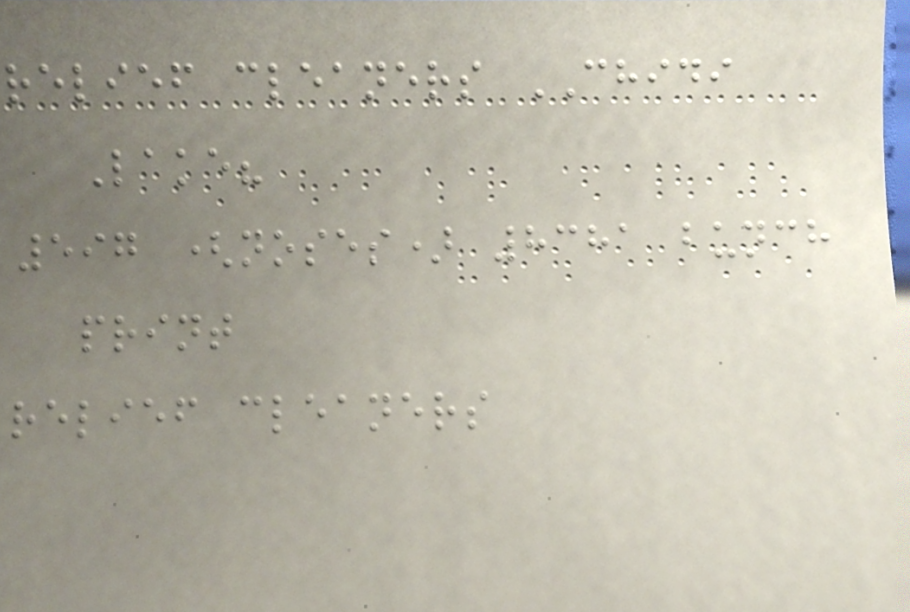relief cleaners CHIDI
Lake?
597 (noses) 8381 bunch
print
relief cleaners
